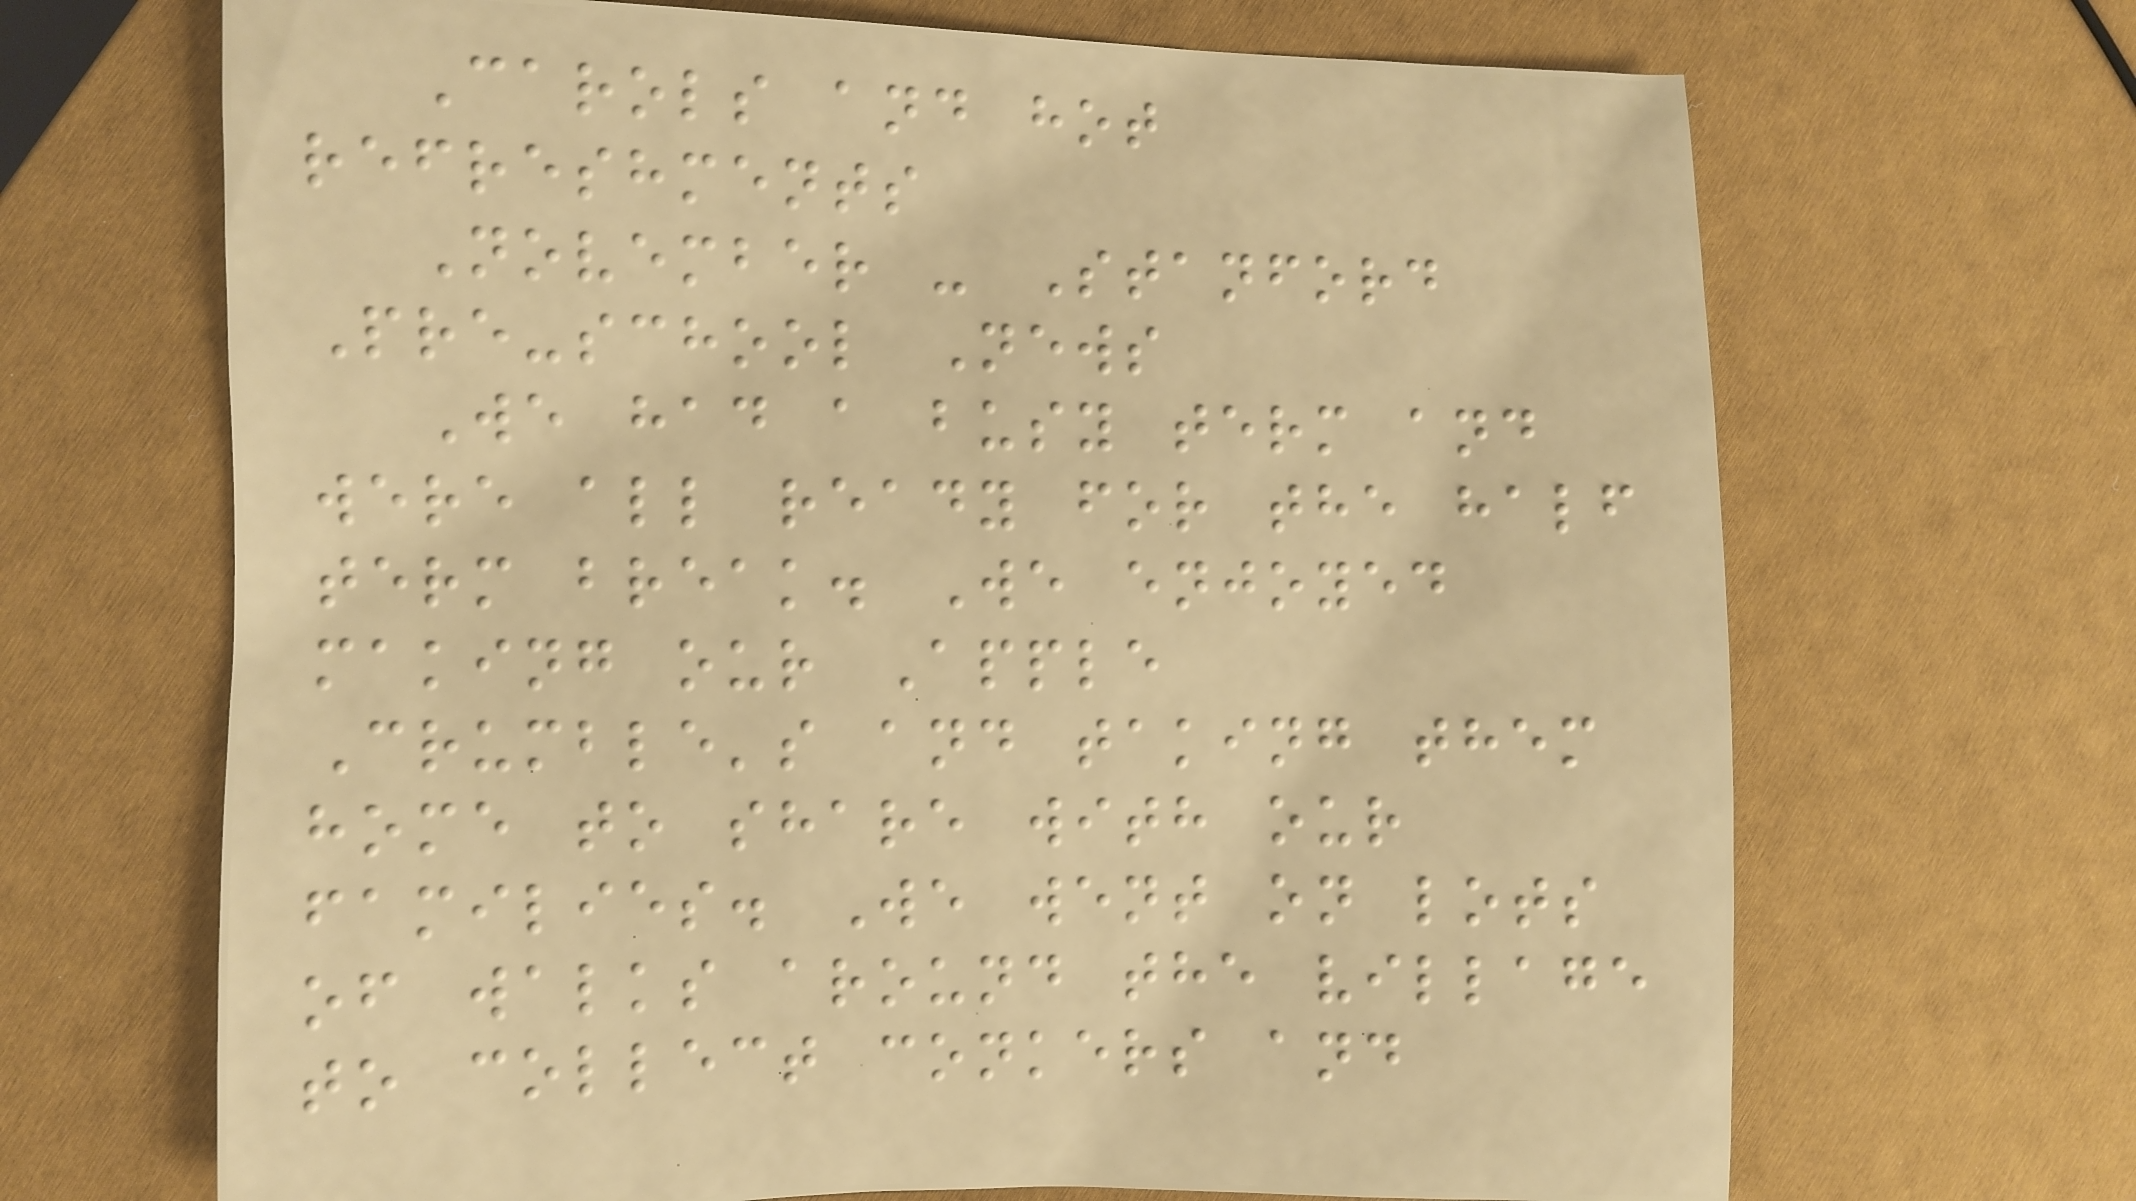Carols and hot
refreshments
November - Stanford
Pre-school News
We had a busy term and
were all ready for the half
term break. We enjoyed
making our Apple
Crumble's and taking them
home to share with our
families. We went on lots
of walks around the village
to collect conkers and
